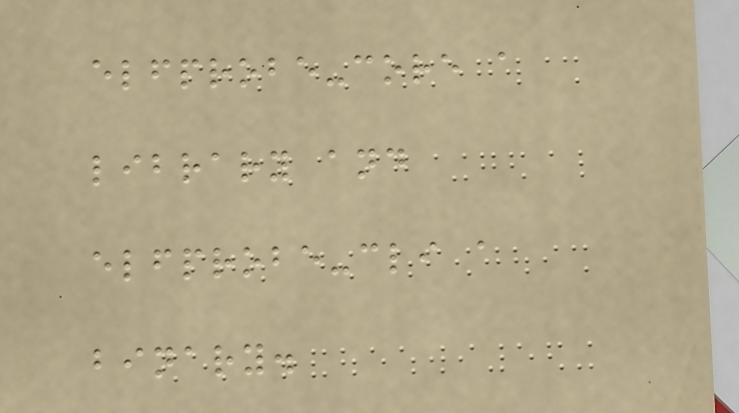elfprobe-core a
library and
elfprobe-cli a
binary.
